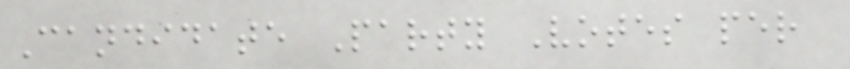Candidate Party Votes per
